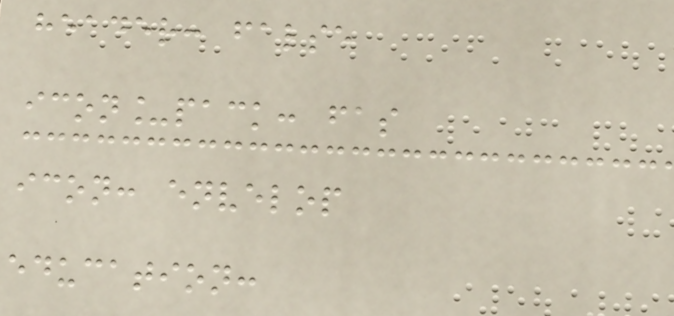header: false
icon_pack: fas
icon: envelop
education:
